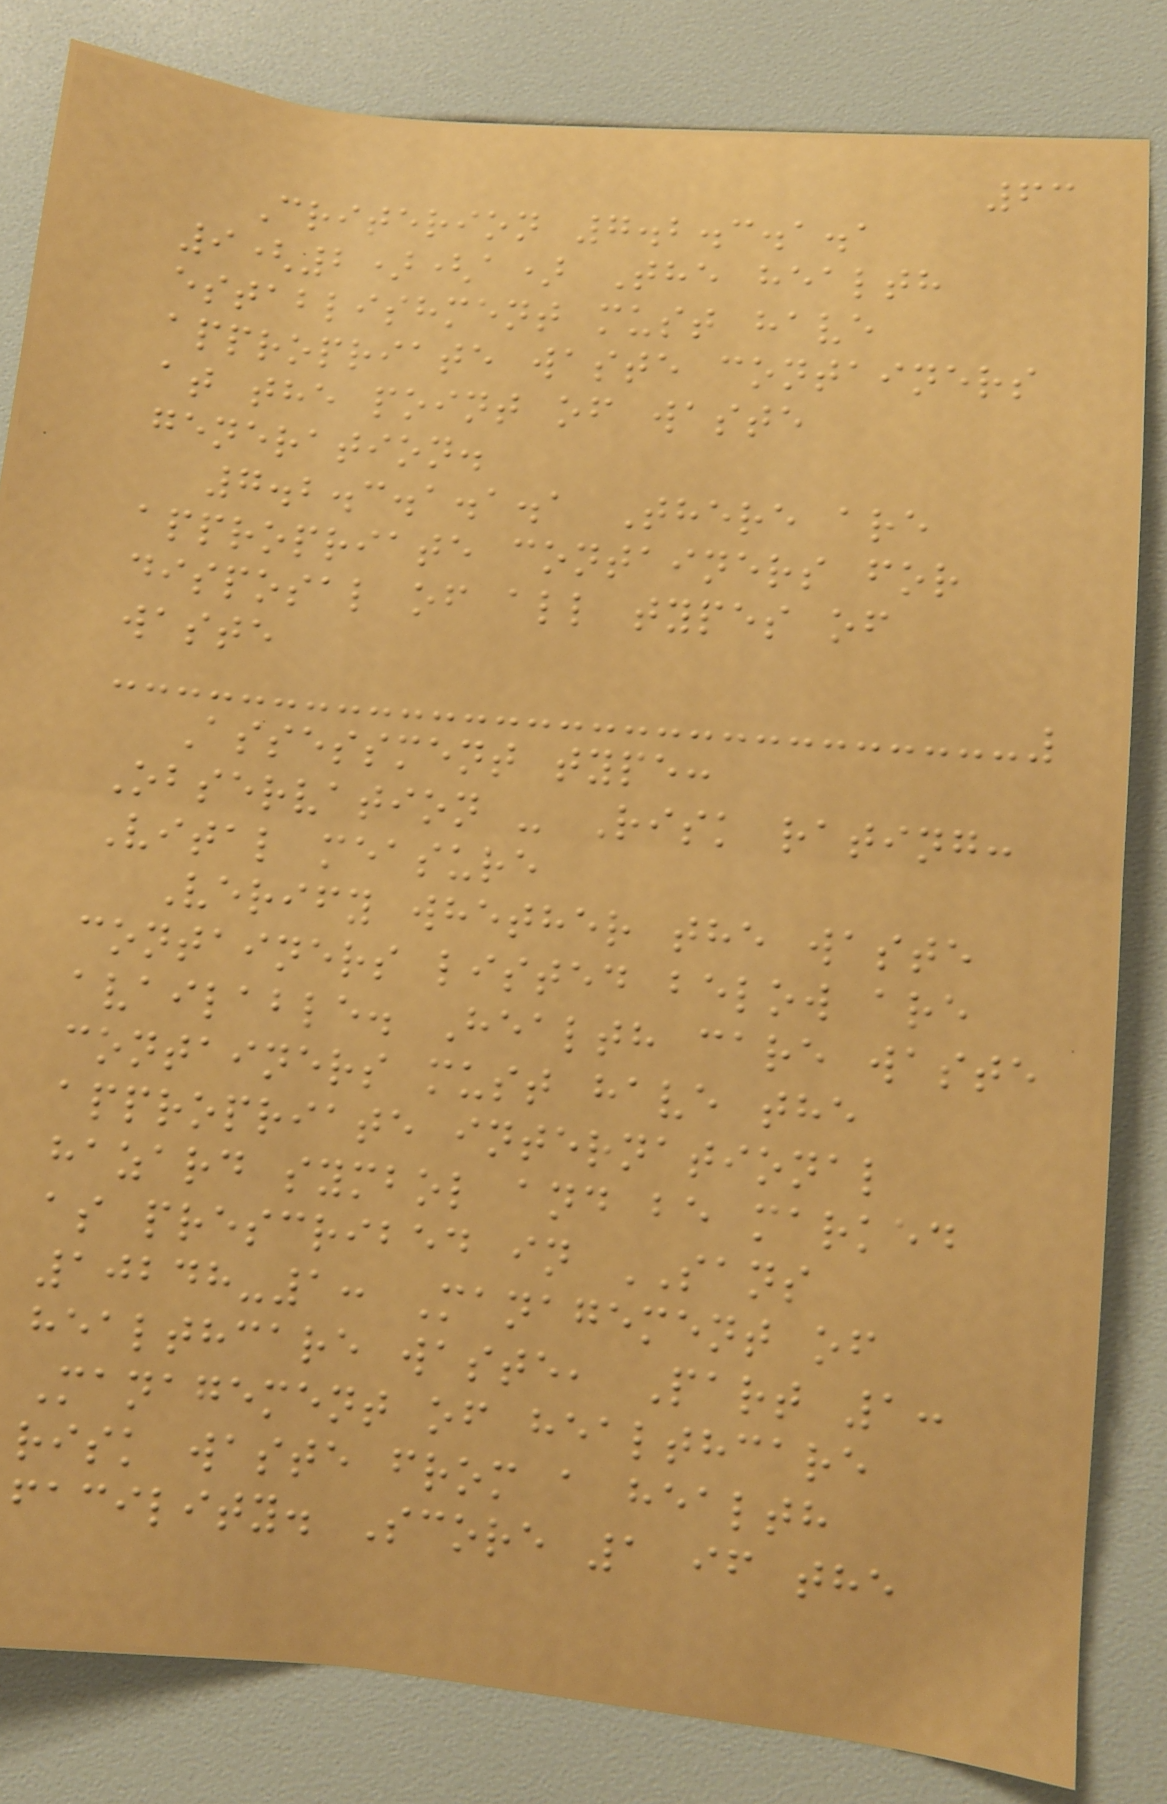63
Criterion 7.2.3.1.1
9(2)(a) The health
establishment must have
appropriate waste containers
at the point of waste
generation.
7.2.3.1.1.1 There are
appropriate containers for
disposal of all types of
waste
Assessment type:
Observation - Risk rating:
Vital measure
Verify whether the waste
containers listed below are
available. Health care waste
containers must have the
appropriate international
hazard symbol and be marked
as prescribed in SANS
10248-1: Management of
healthcare waste, Part 1:
Management of healthcare
risk waste from a health
facility. Score 1 if the
